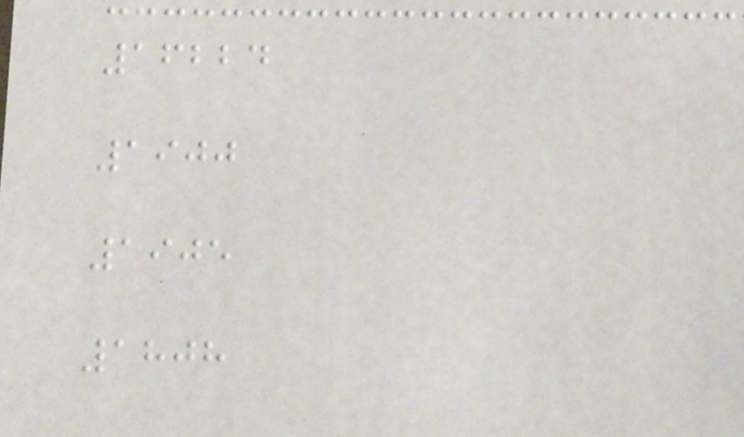16224
1900
1905
1808
